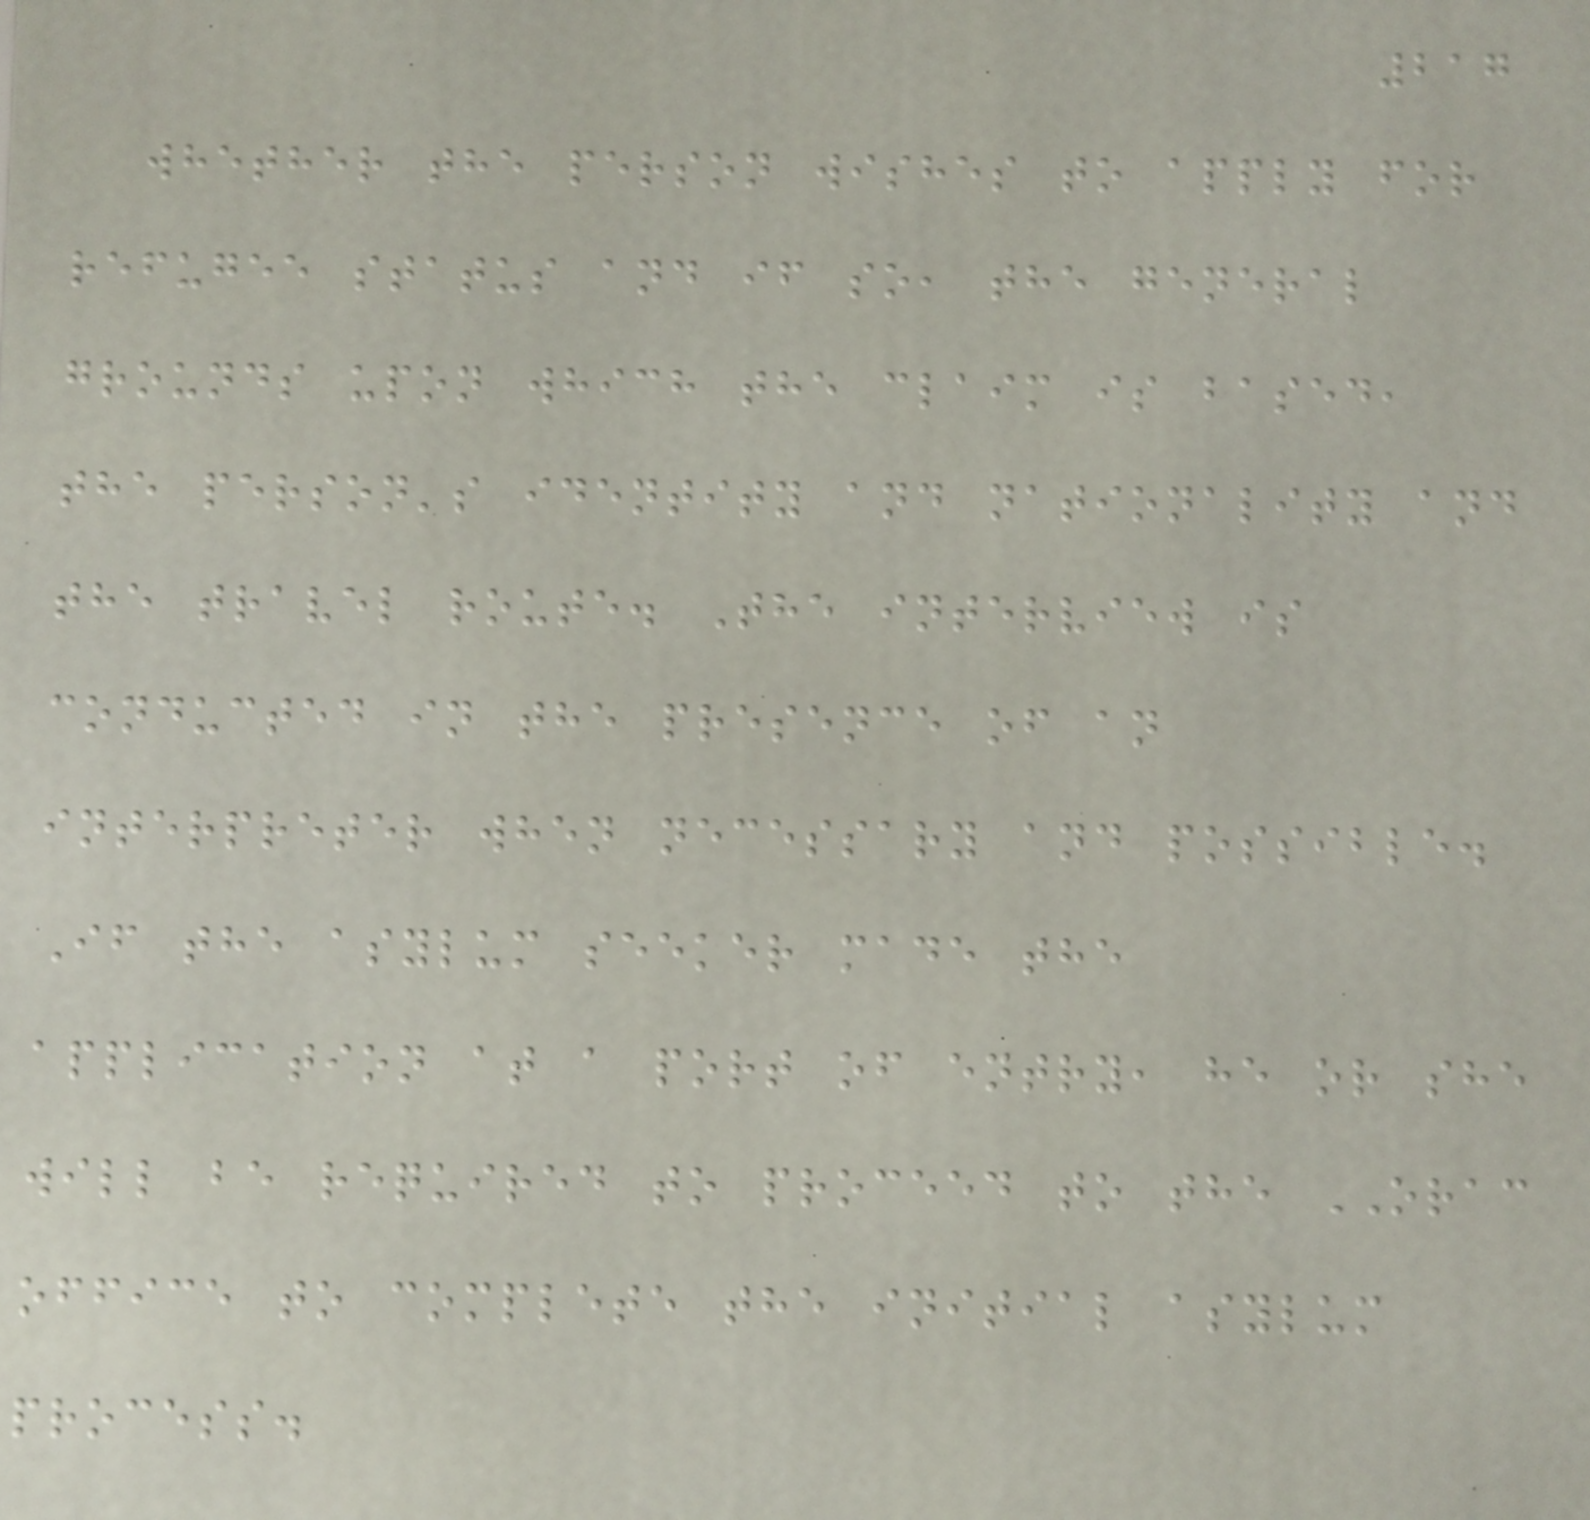217
whether the person wishes to apply for
refugee status and if so, the general
grounds upon which the claim is based,
the person's identity and nationality and
the travel route. The interview is
conducted in the presence of an
interpreter when necessary and possible.
If the asylum seeker made the
application at a port of entry, he or she
will be required to proceed to the ORAC
office to complete the initial asylum
process.
